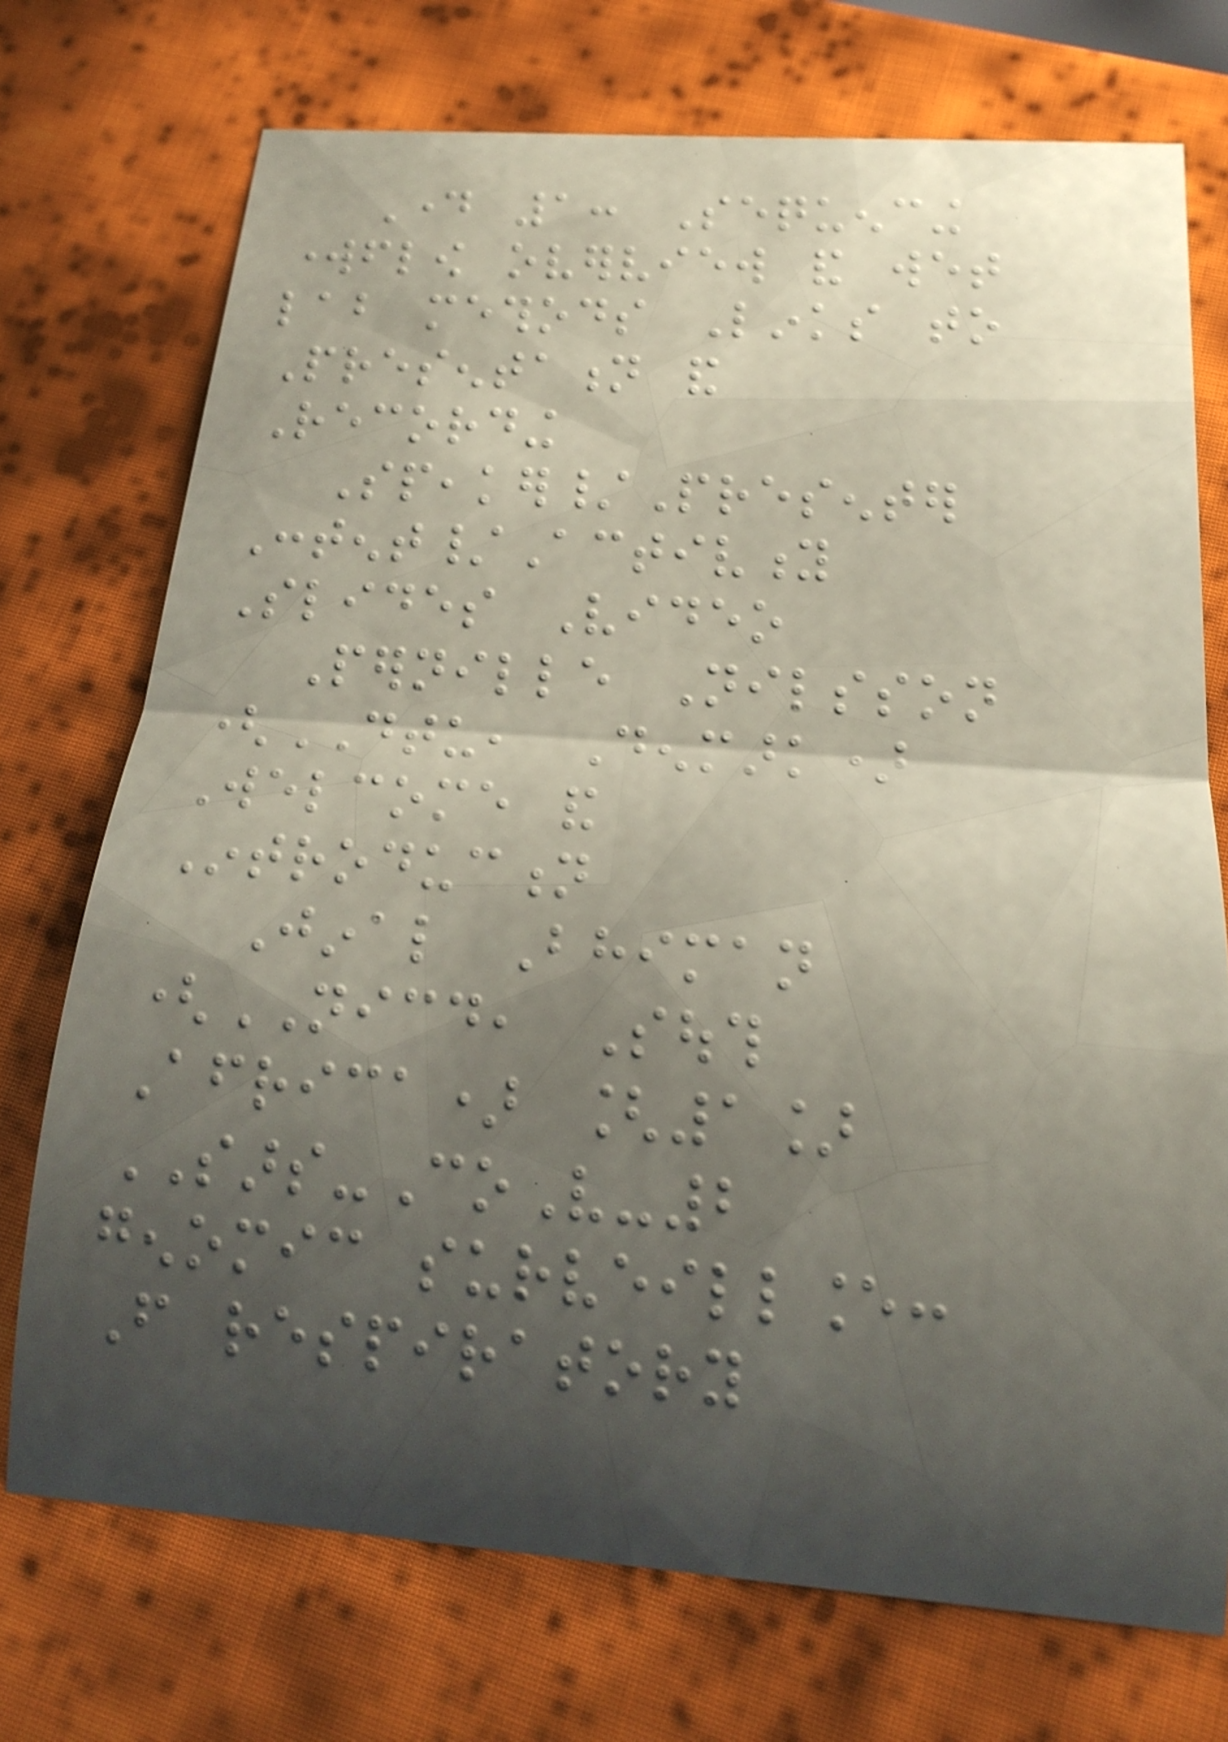Day 1: Sequencing
workflow overview and wet
lab methods Links to
Presentation and
Recording
Speaker/Presenter
Content/Activity
Slides Video
Pernille Nilsson
(DTU, Denmark)
Welcome and
Introduction
Jinal Bhiman
(NICD, South
Africa) [1]
SARS-CoV-2
genomic surveillance:
From respiratory
